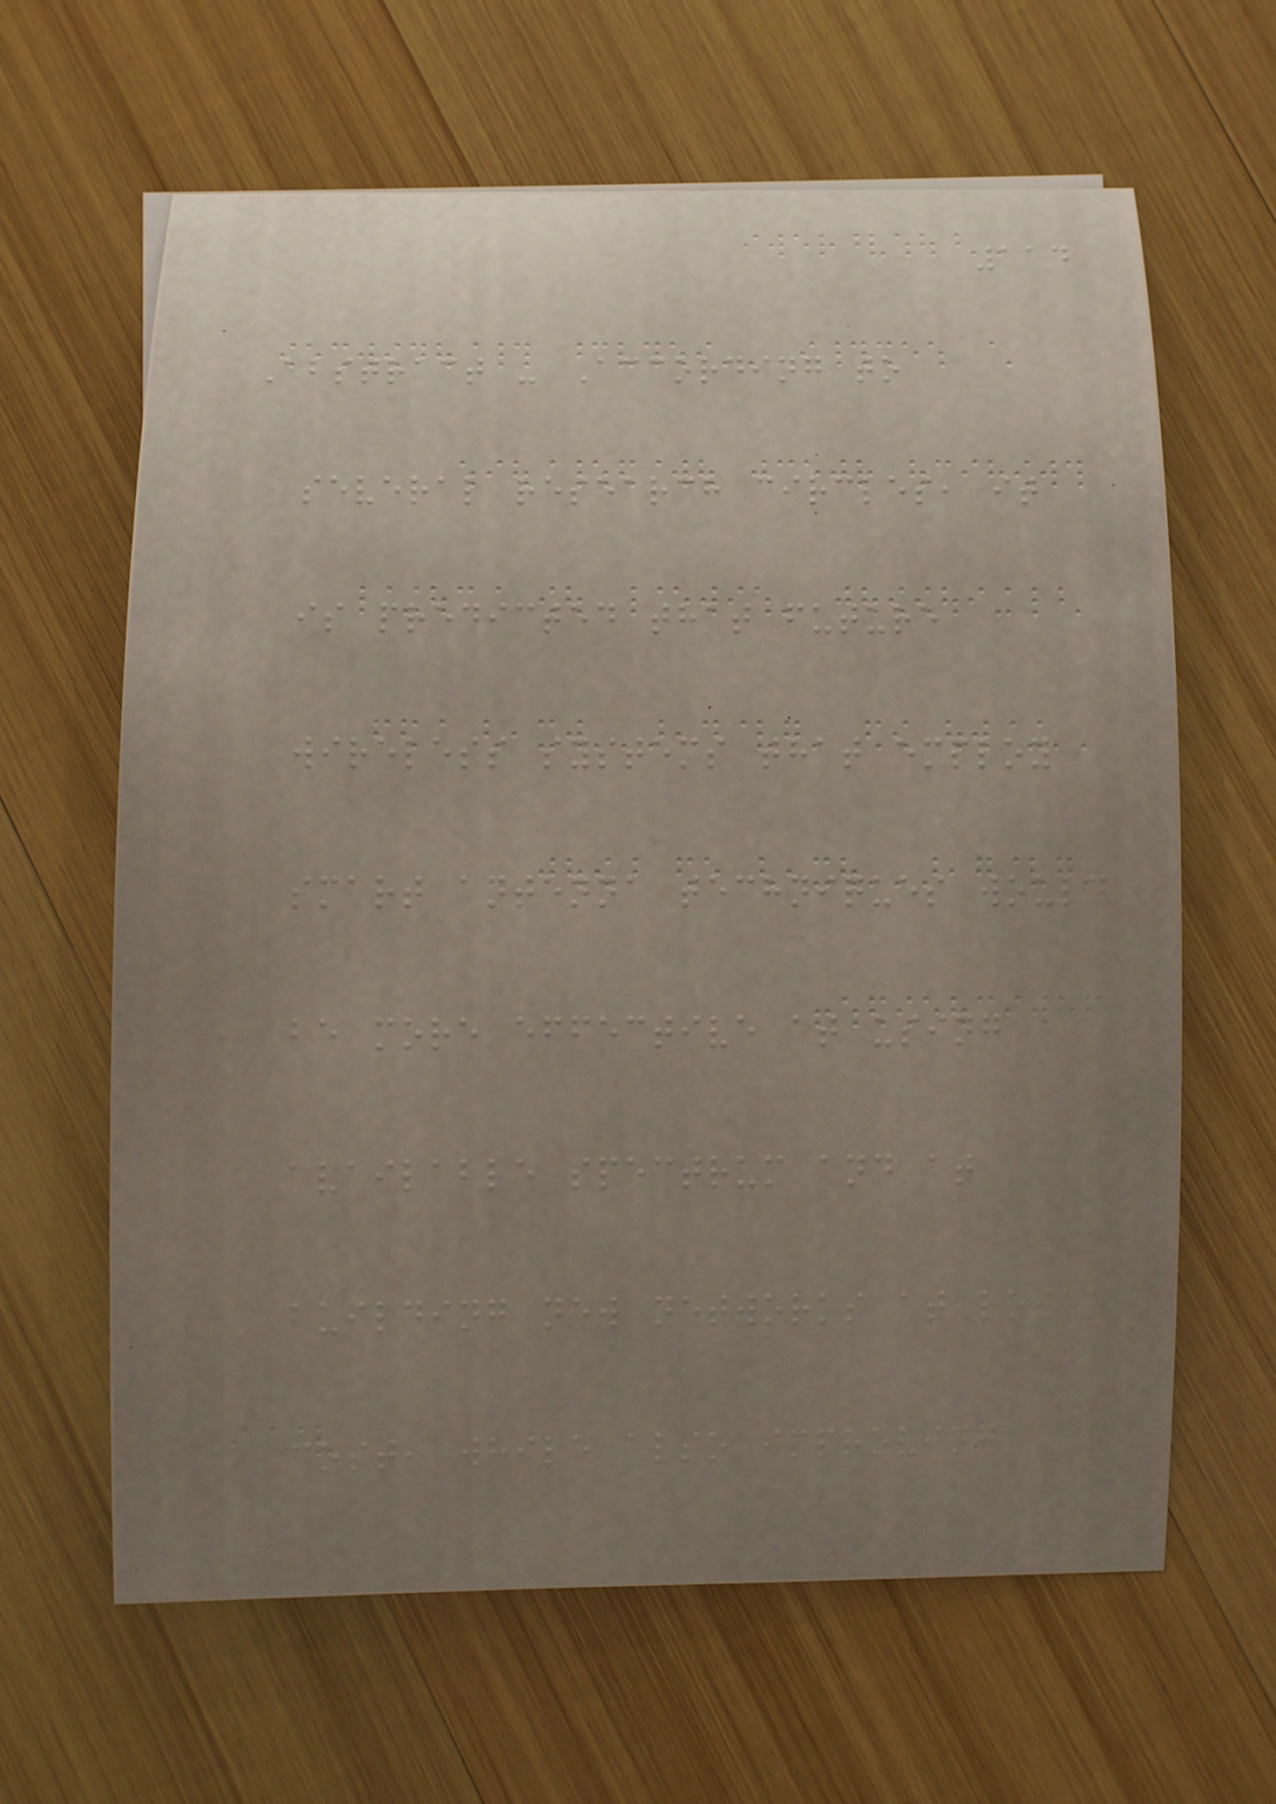114
Abstract - According to
several research circles, it
is predicted that future
wireless systems that employ
smart antenna techniques would
be more effective at using
available spectrum and at
building new networks at lower
cost, while also improving
